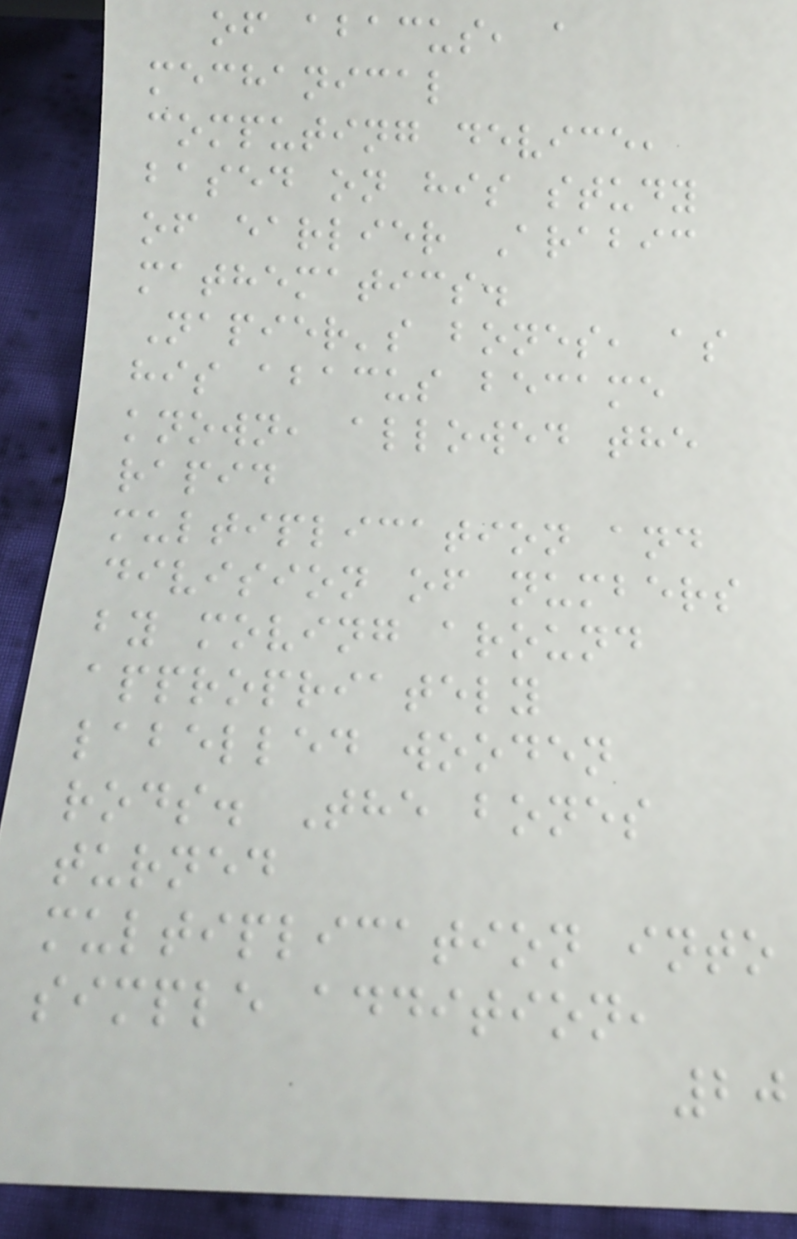of abacus, a
mechanical
computing device,
based on his study
of earlier Arabic
mathematics.
Napier's bones, as
his abacus became
known, allowed the
rapid
multiplication and
division of numbers
by moving around
appropriately
labelled wooden
rods. The bones
turned
multiplication into
simple addition,
20
